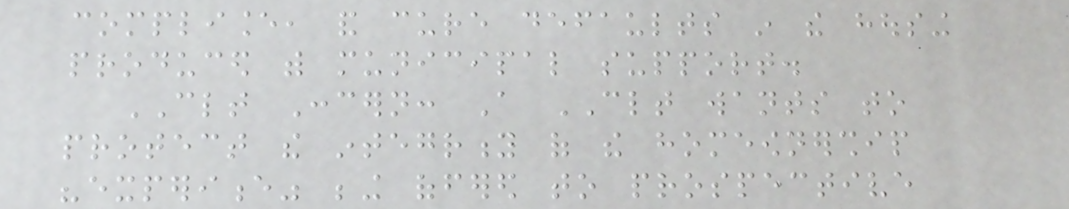compliance, and cure defaults in the housing
produced with municipal support.
CLT Concern: A CLT wants to
protect the integrity of the homeownership
"experience" being offered to prospective
